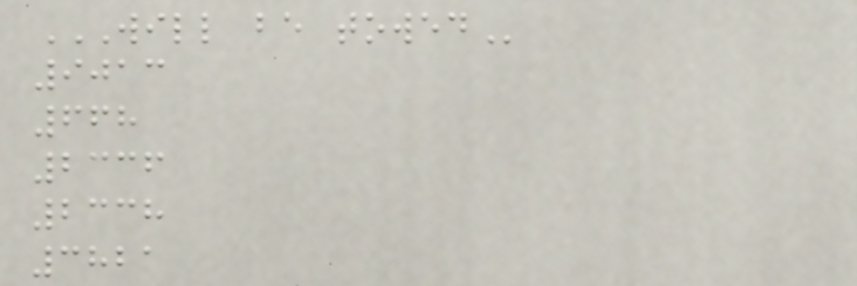WILL BE TOWED
9013
668
2336
2338
3821
